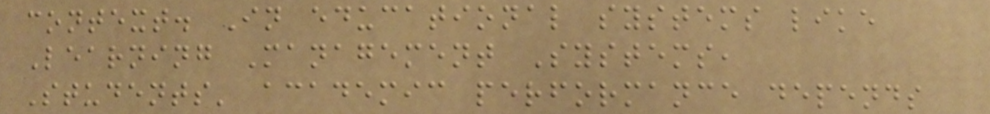context. In educational systems like
Learning Management Systems,
Students' academic performance depends
